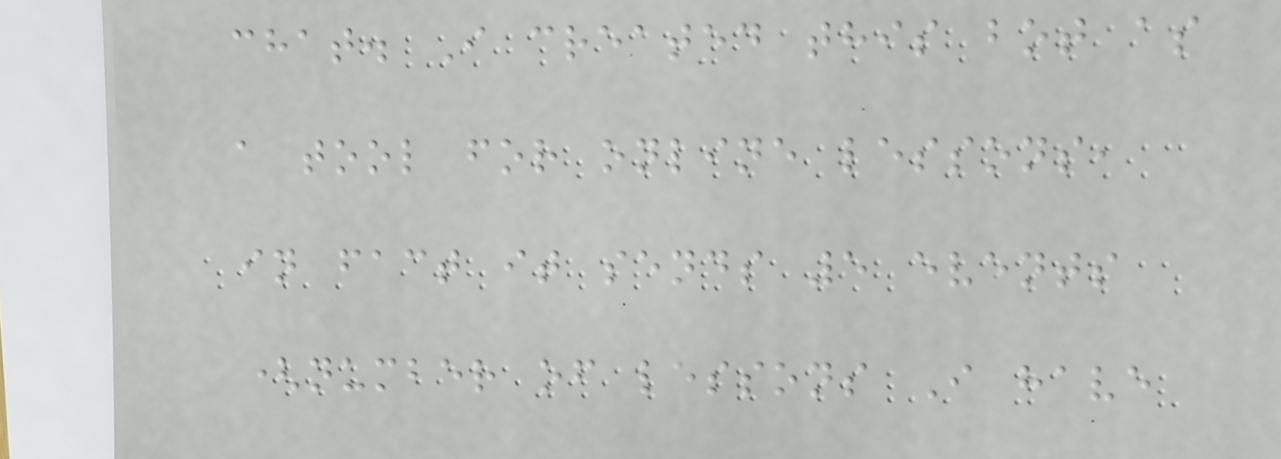chat. I created this bot as
a tool for online lessons,
in fact it sends 5 events
(number of lessons I have
